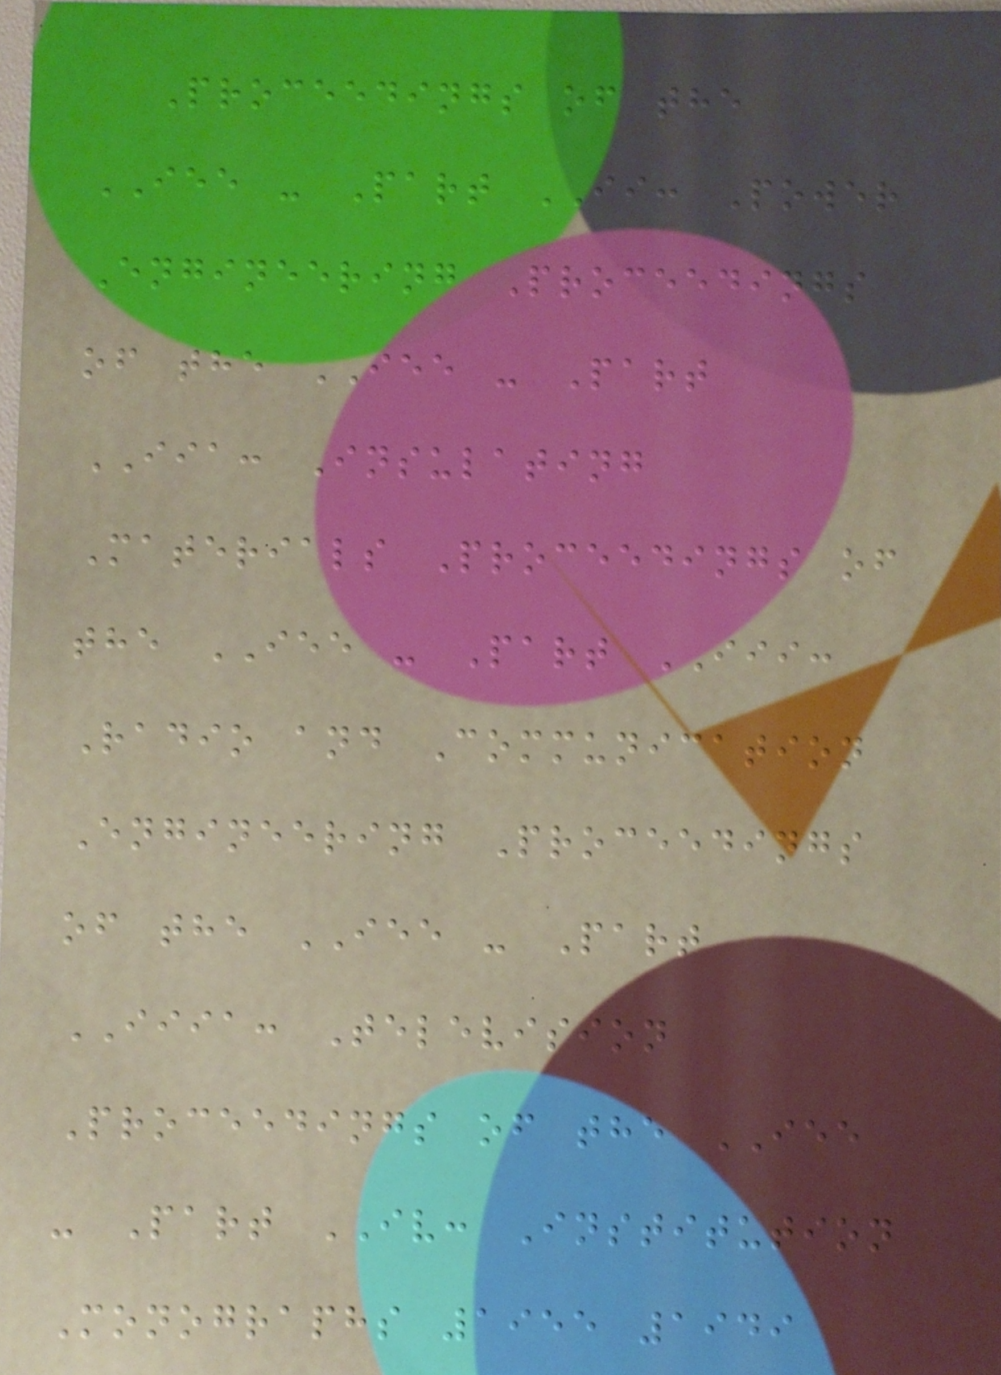Proceedings of the
IEE - Part II: Power
Engineering Proceedings
of the IEE - Part
IIA: Insulating
Materials Proceedings of
the IEE - Part III:
Radio and Communication
Engineering Proceedings
of the IEE - Part
IIIA: Television
Proceedings of the IEE
- Part IV: Institution
Monographs 1955 1949
